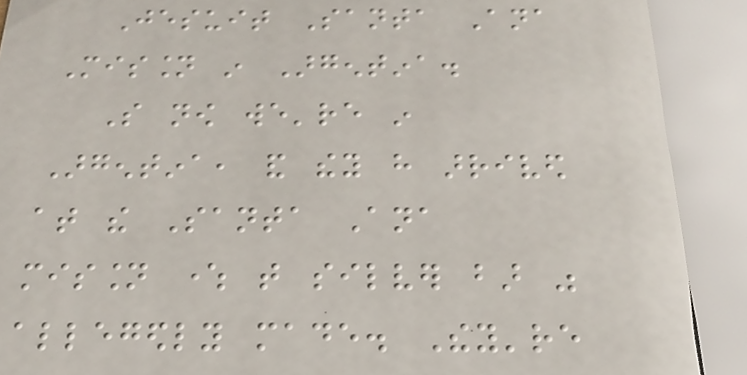Jesuit Santa Ana
Mission in Argentina.
So now we're in
Argentina, and they have arrived
at the Santa Ana
mission where that silver bar was
allegedly made. They're
